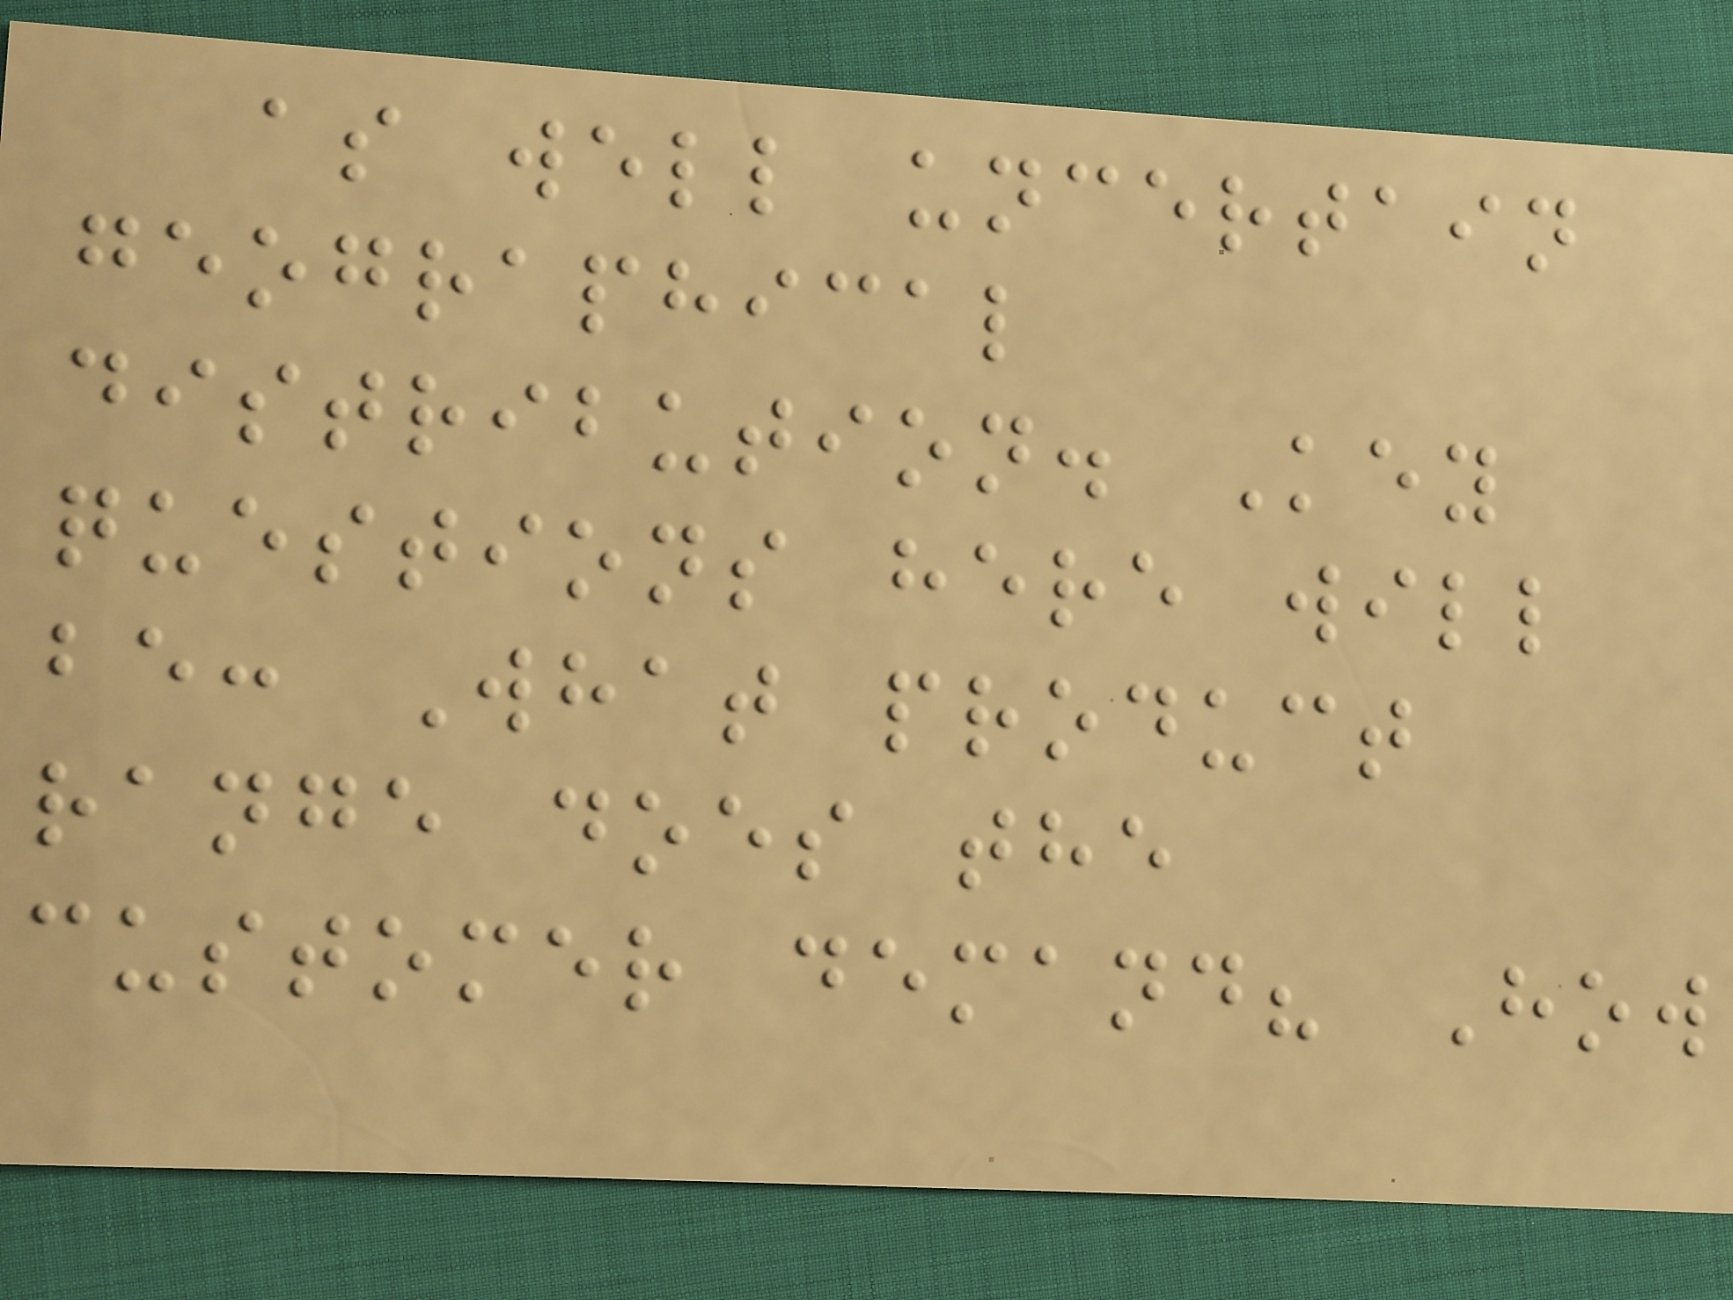as well uncertain
geographical
distribution. Key
questions here will
be: What product
range does the
customer demand? How
